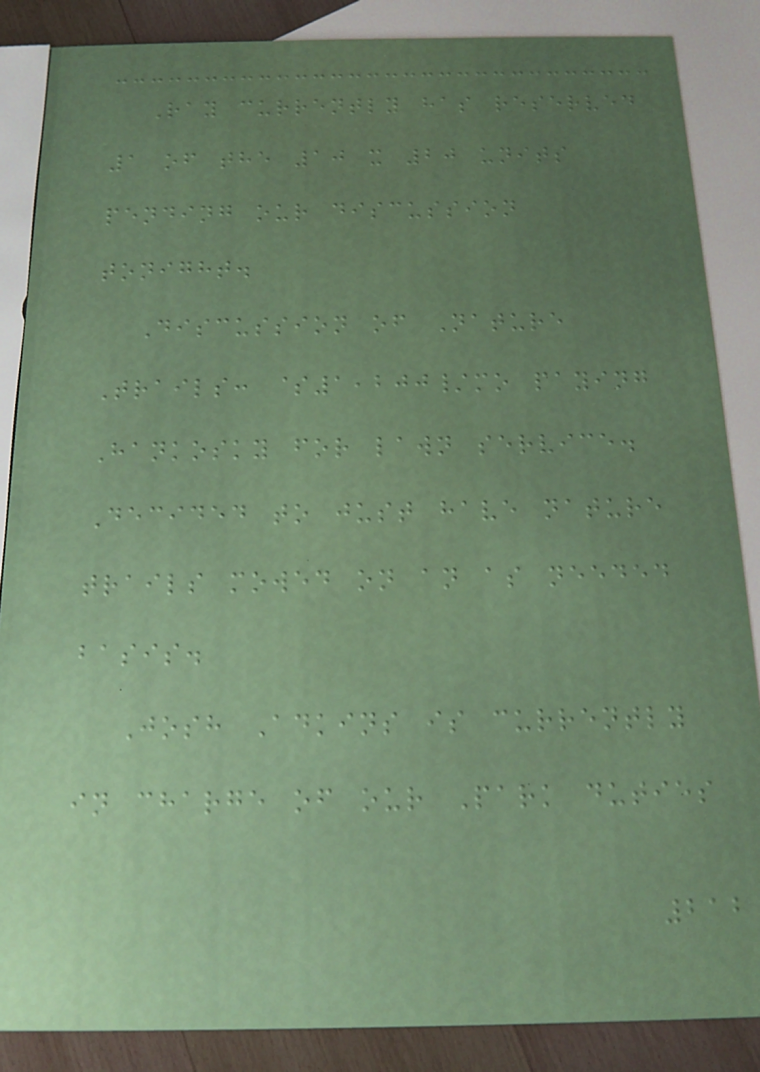Ray currently has reserved
1 of the 10 x 20 units
pending our discussion
tonight.
Discussion of Nature
Trails: $1,200/mo paying
Hankosky for lawn service.
Decided to just have nature
trails mowed on an as needed
basis.
Josh Adkins is currently
in charge of our Park duties
212
